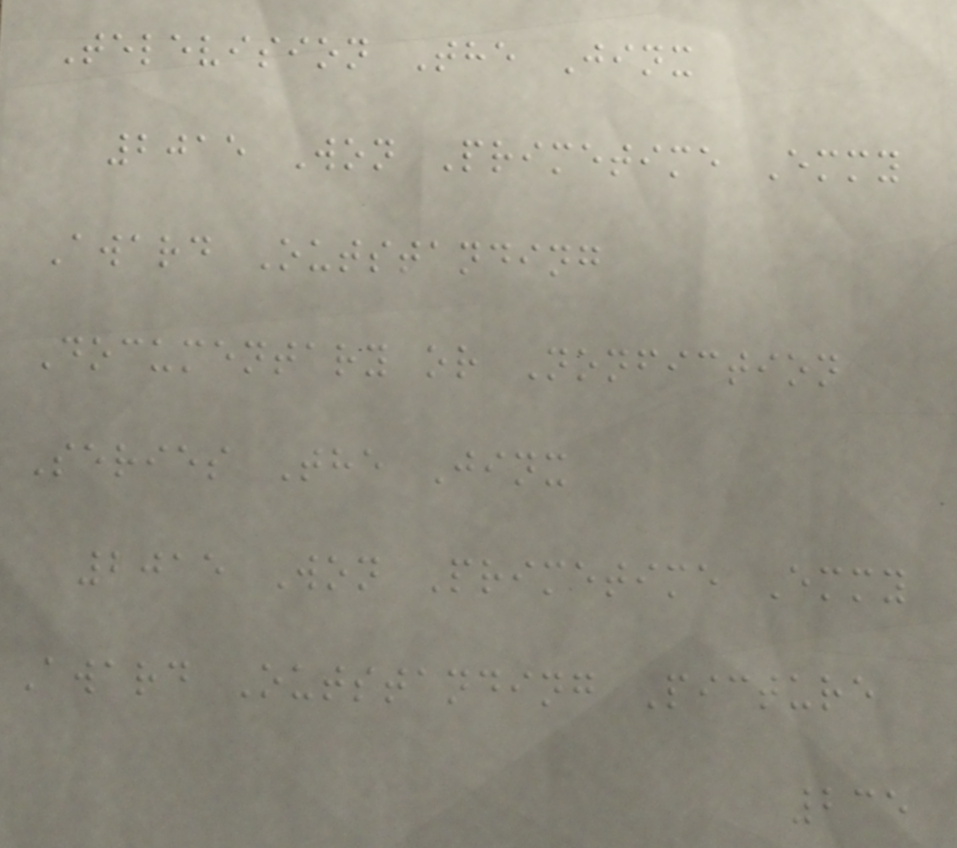Television The Jinx
2015 Won Primetime Emmy
Award Outstanding
Documentary or Nonfiction
Series The Jinx
2015 Won Primetime Emmy
Award Outstanding Picture
235
